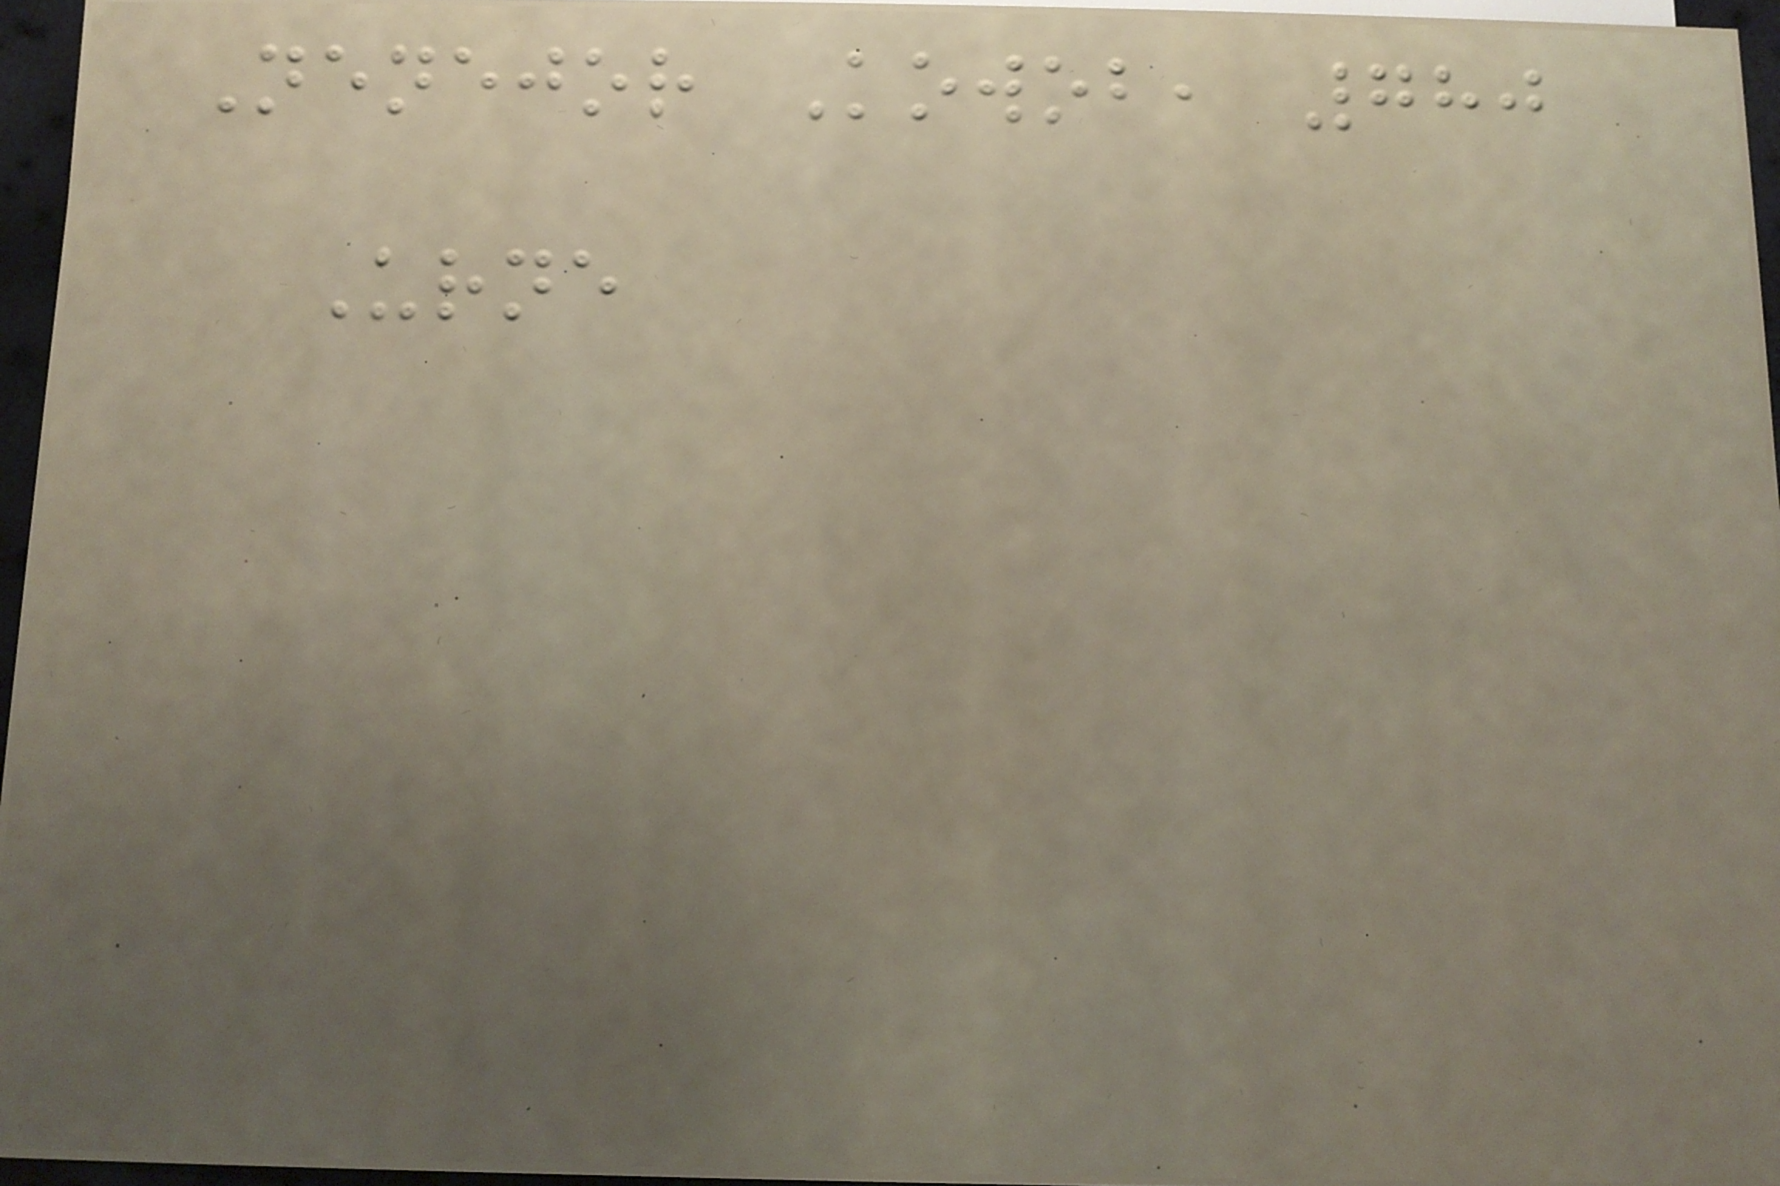Nenejor Kowob, 780
Urne
